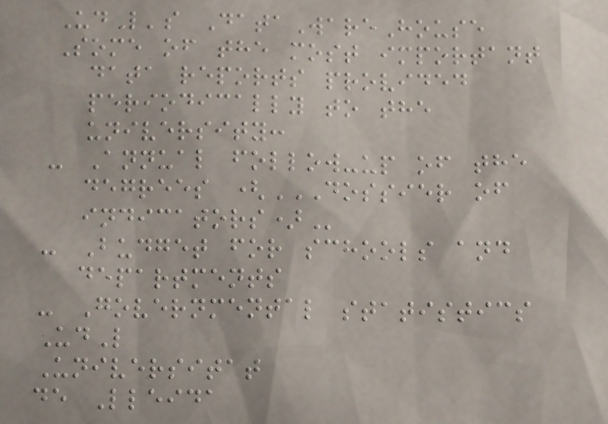UdL's DataWareHouse
Some of the most important
data reports provided
periodically to the
university:
- Annual follow-up of the
degrees (DOSSIER OF
INDICATORS)
- Budget for schools and
departments
- Governmental statistics
UdL
Universitat
de Lleida
